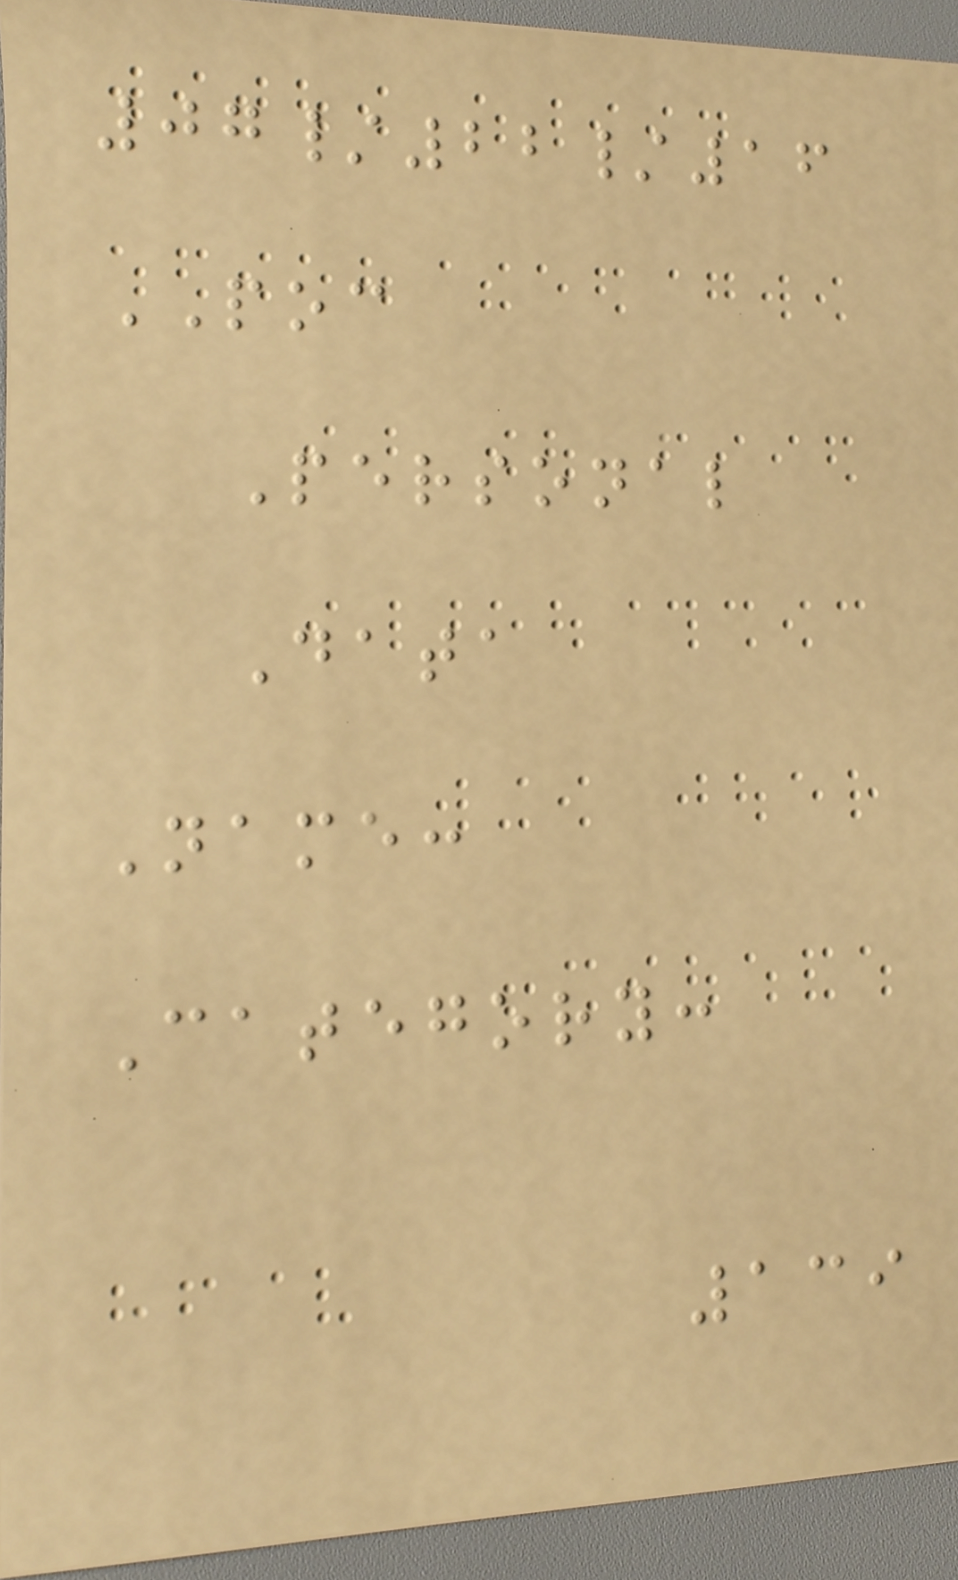07/22/16
POC
Personal
Data
Name:
Category:
139
